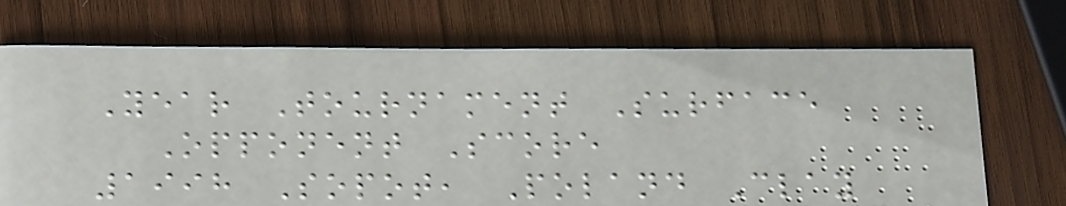Year Tournament Surface
Opponent Score
1998 Sopot, Poland Clay
